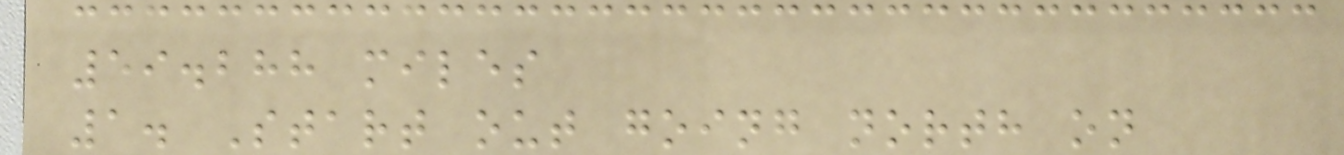59.288 miles
1. Start out going north on
